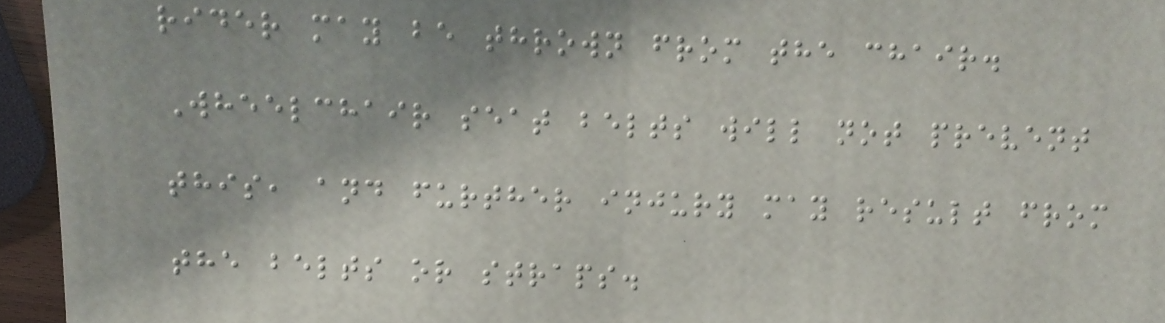rider may be thrown from the chair.
Wheelchair seat belts will not prevent
this, and further injury may result from
the belts or straps.
